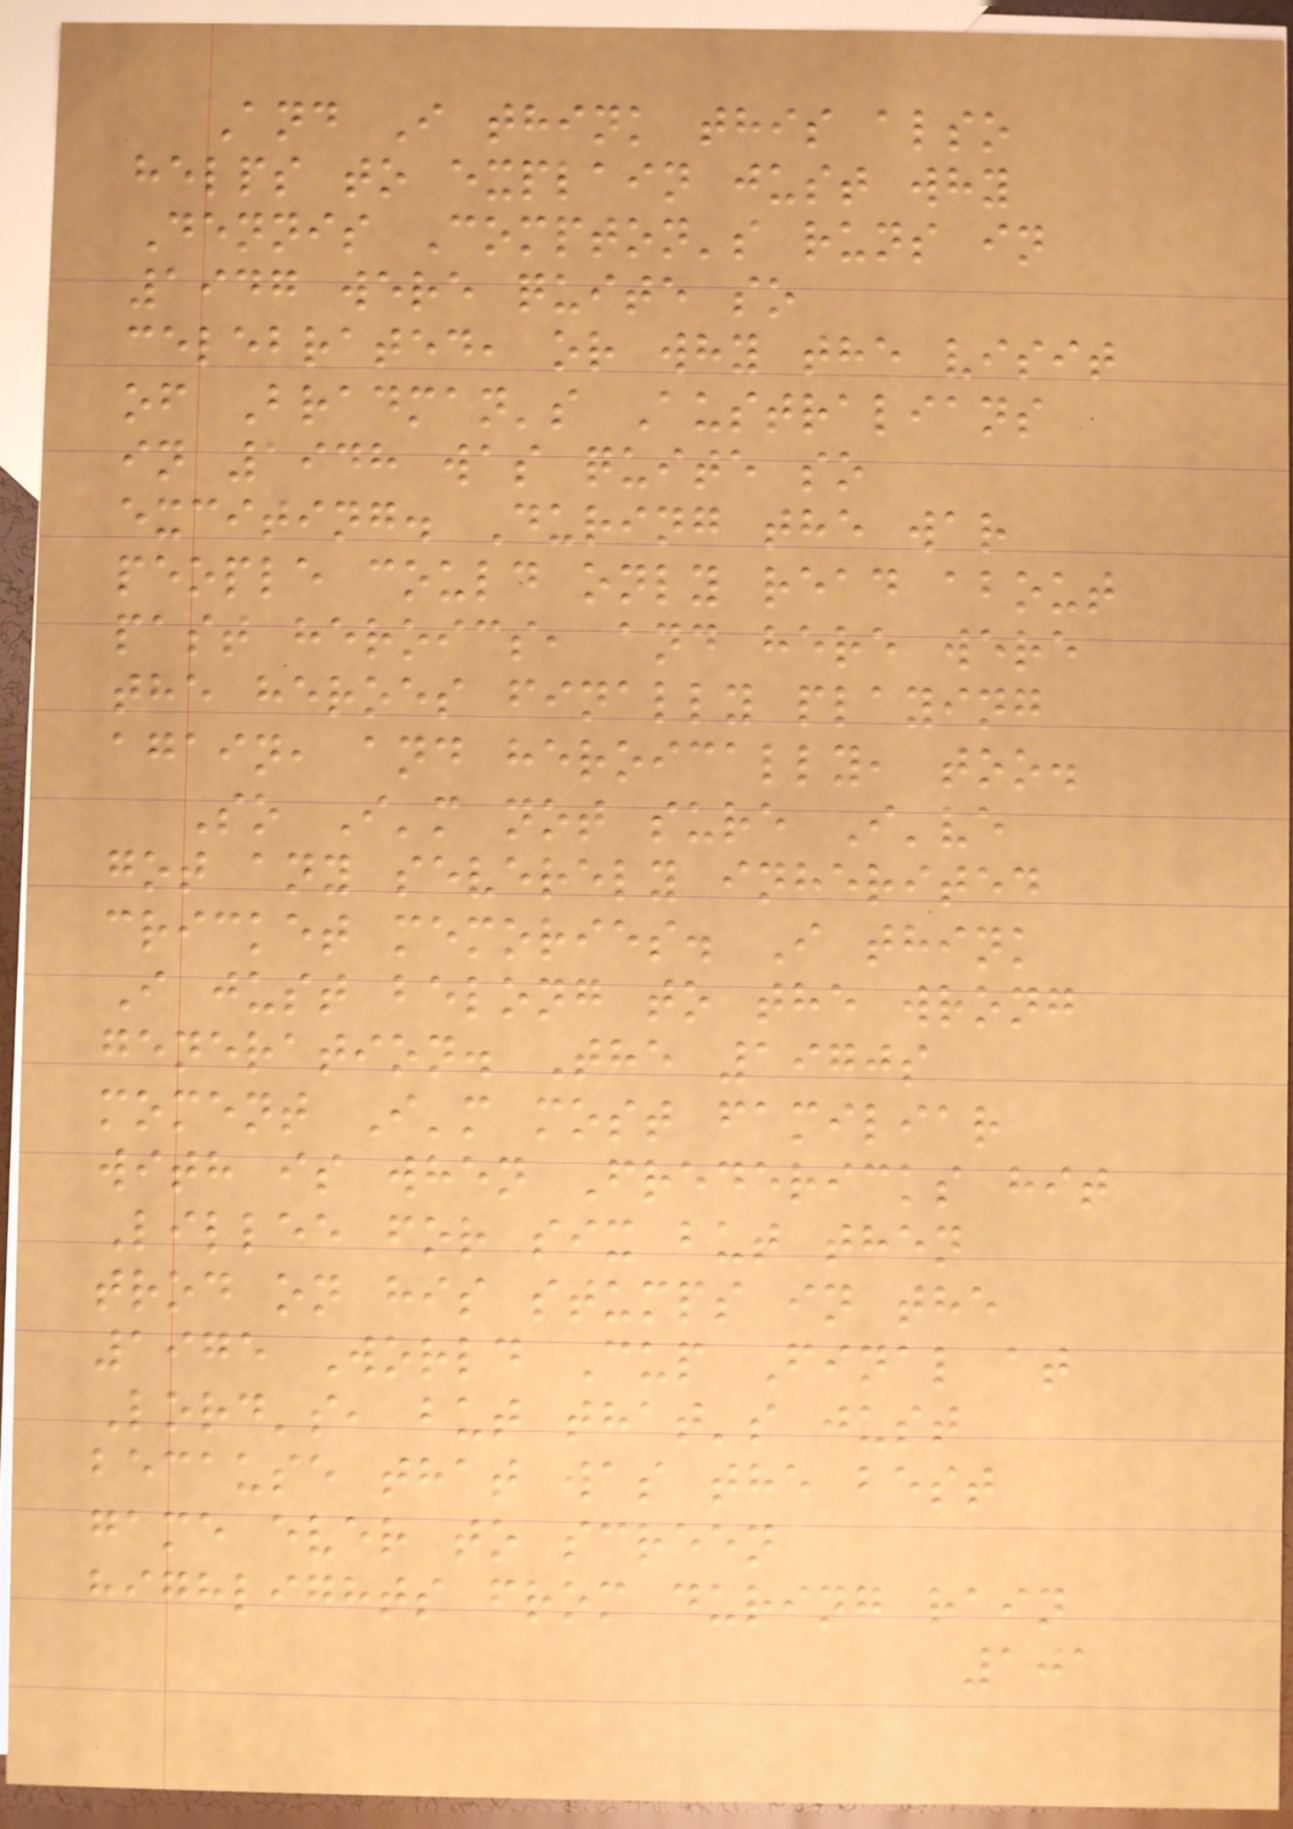And I think this also
helps to explain just why
Dennis Compton's runs in
1947 were quite so
celebrated, or why the visit
of Bradman's Australians
in 1948 was quite so
exciting. During the war
people could only read about
past heroics, and here were
the heroes finally playing
again, and heroically, too.
So I'm not sure I've
got any severely inherited
cricket memories. I think
I just belong to the wrong
generation. The 1970s
moment I'm most familiar
with is when Fredericks hit
Lillee for six but then
trod on his stumps in the
1975 World Cup Final at
Lord's, but that's just
because that was the best
game ever to screen
highlights from during rain
101
